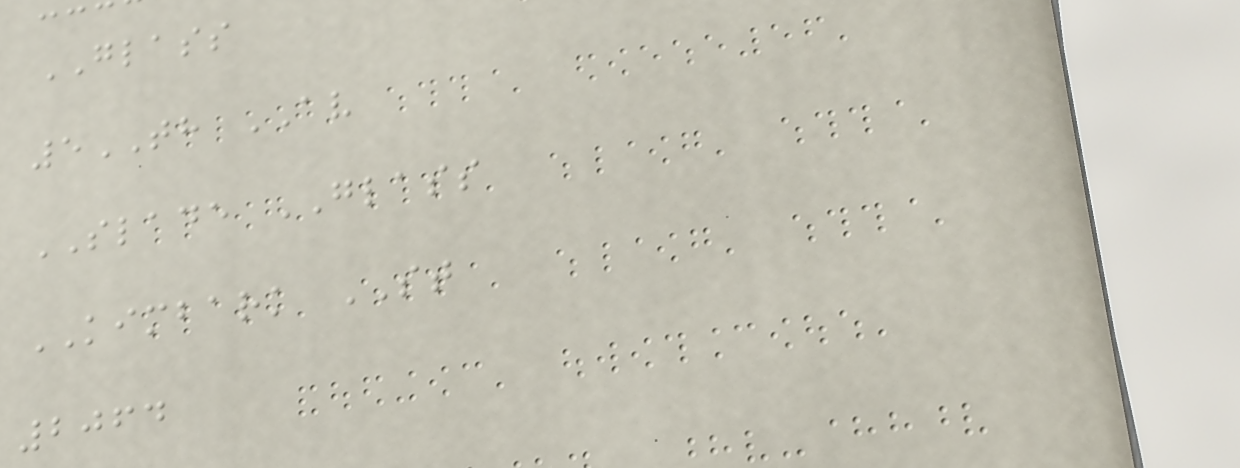GLASS
5TH AV
SLADE GLASS
KIMBARK ST
2064
